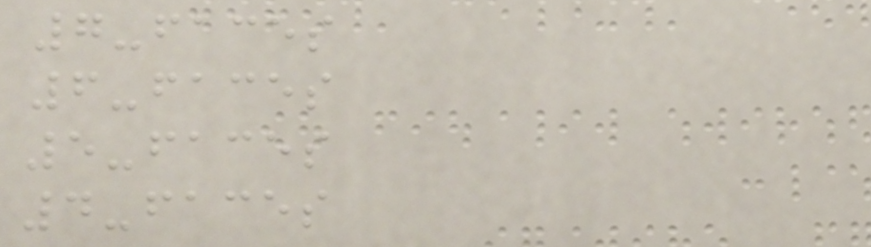7-faces
6-faces
5-faces
4-faces
